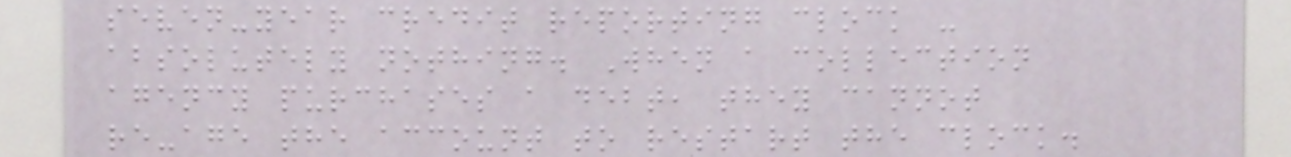seven-year credit reporting clock -
absolutely nothing. When a collection
agency purchases a debt, they cannot
re-age the account to restart the clock.
